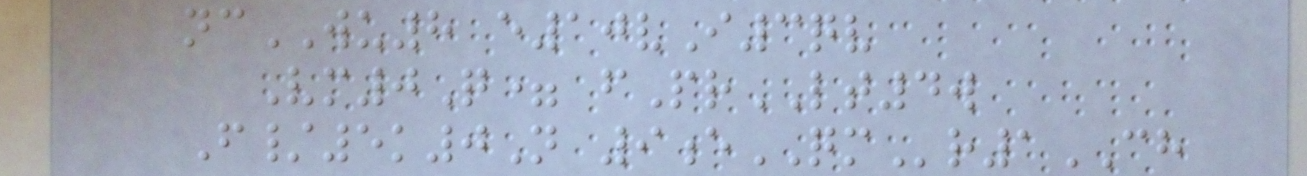ncWU8 e10vI3qv
Vm0Q= fPrLT4w
F/5k0N 9eQMr1CH
